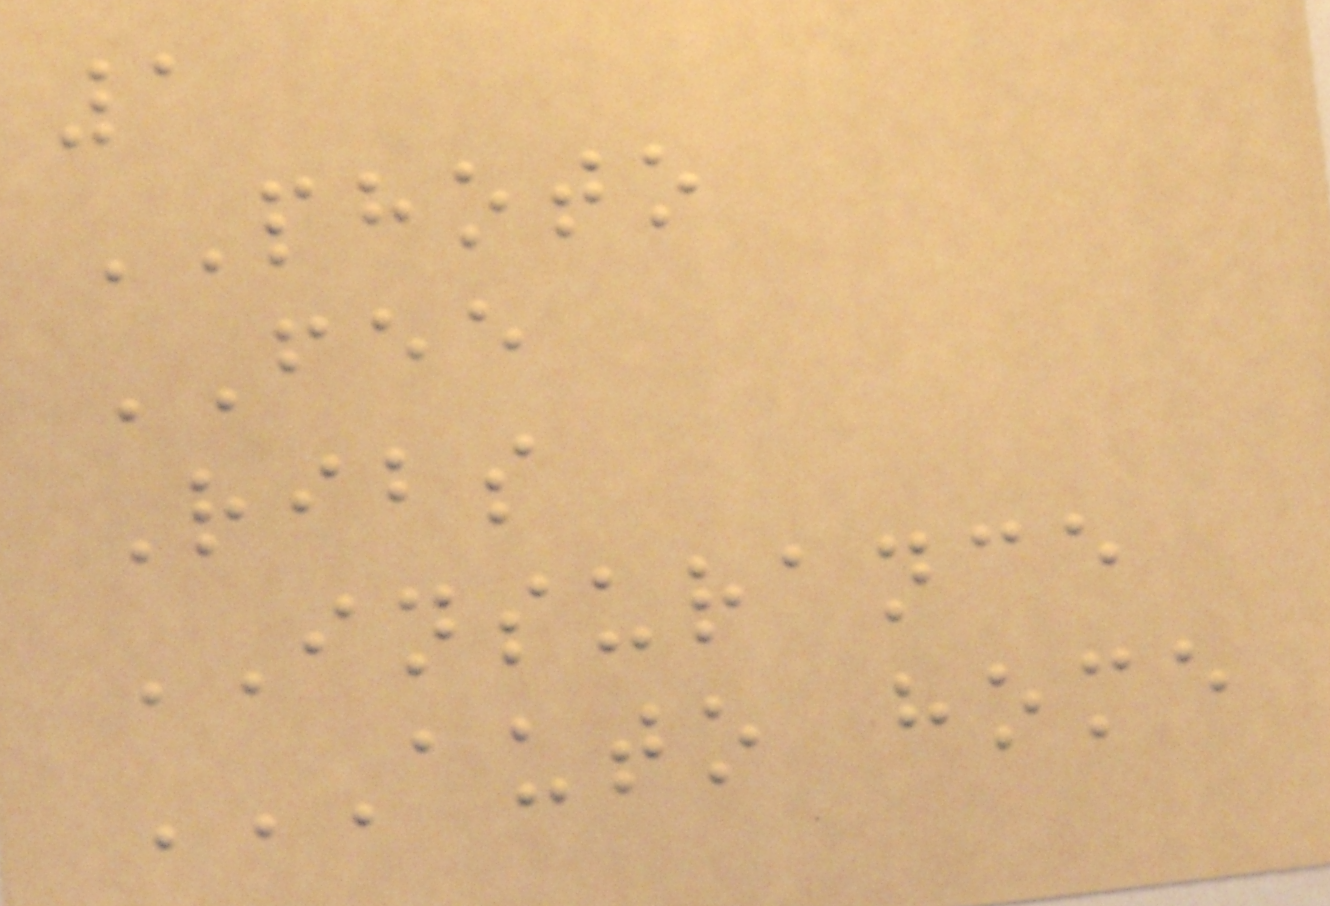1
PHOTO
FEE
Ribs
INSURANCE
AUTO HOME
